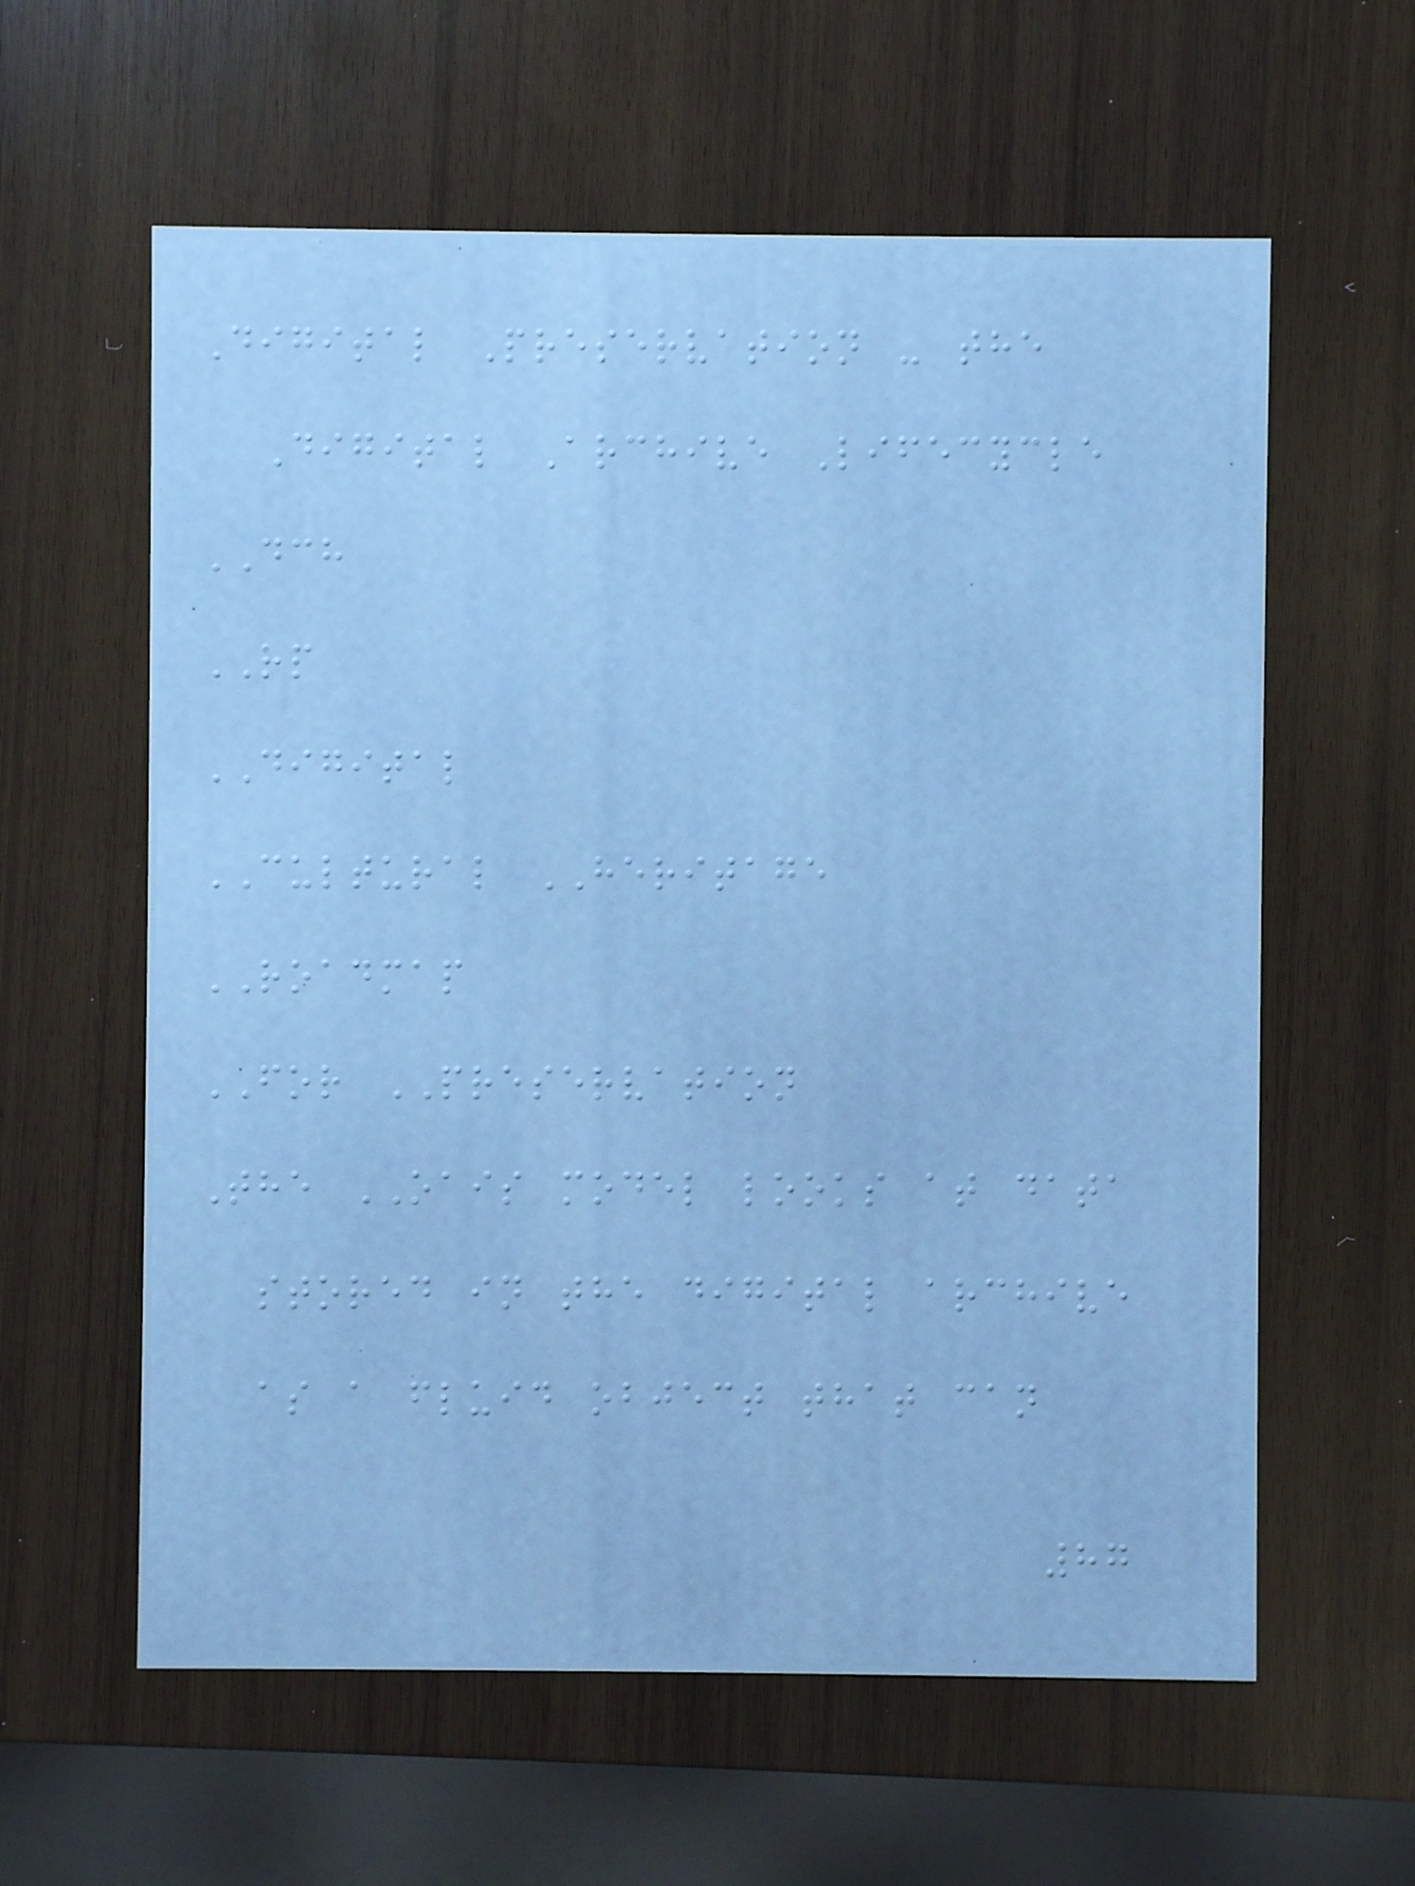Digital Preservation - the
Digital Archive Lifecycle
DCH
RP
DIGITAL
CULTURAL HERITAGE
ROADMAP
FOR PRESERVATION
The OAIS model looks at data
stored in the digital archive
as a fluid object that can
87
